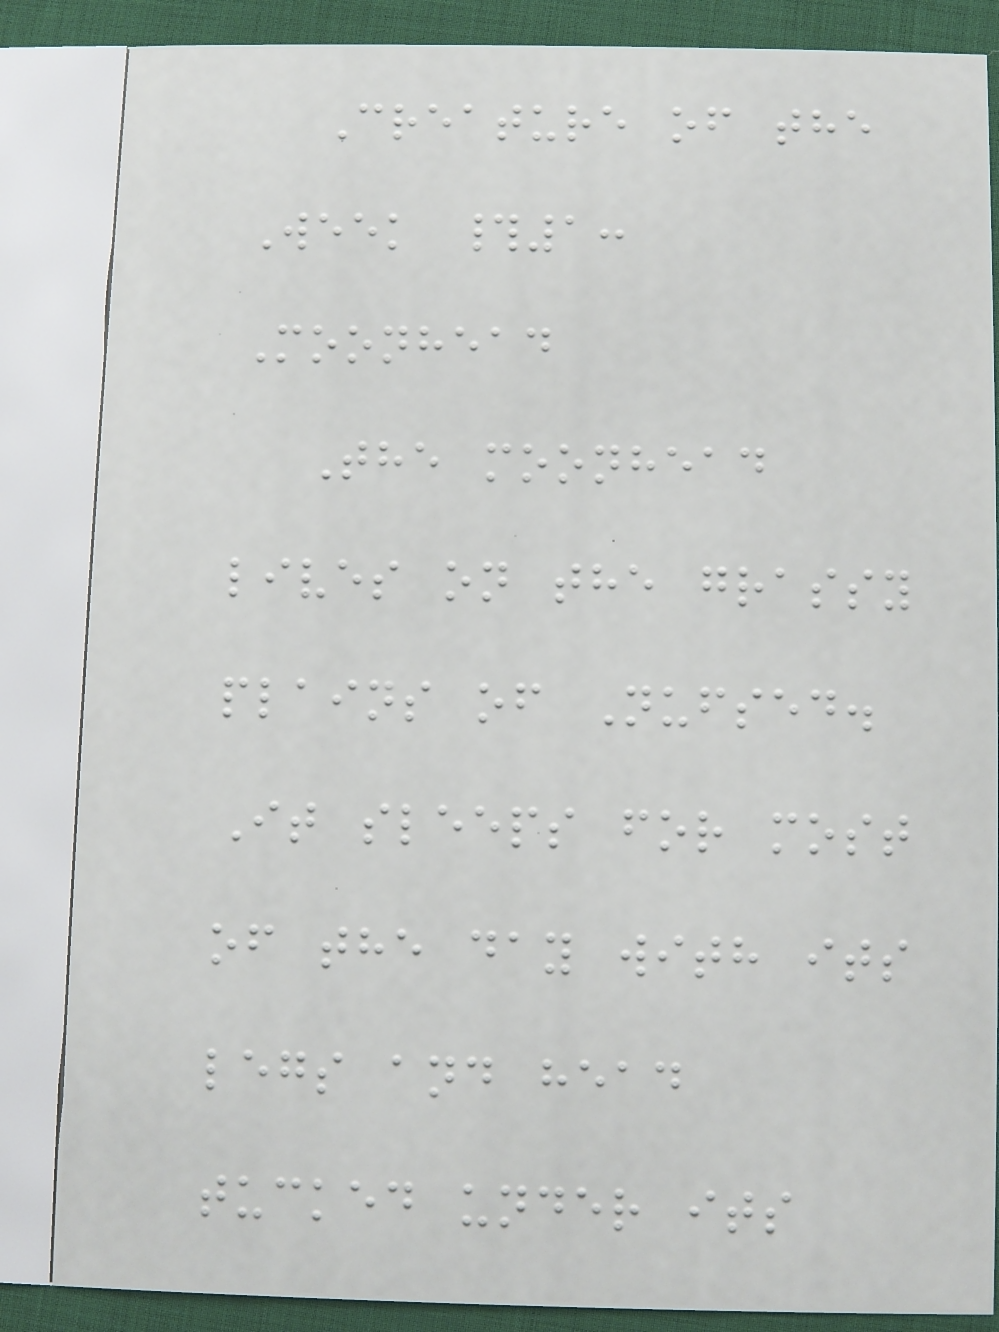Creature of the
Week #1:
Moonhead
The moonhead
lives on the grassy
plains of Nufsed.
It sleeps for most
of the day with its
legs and head
tucked under its
